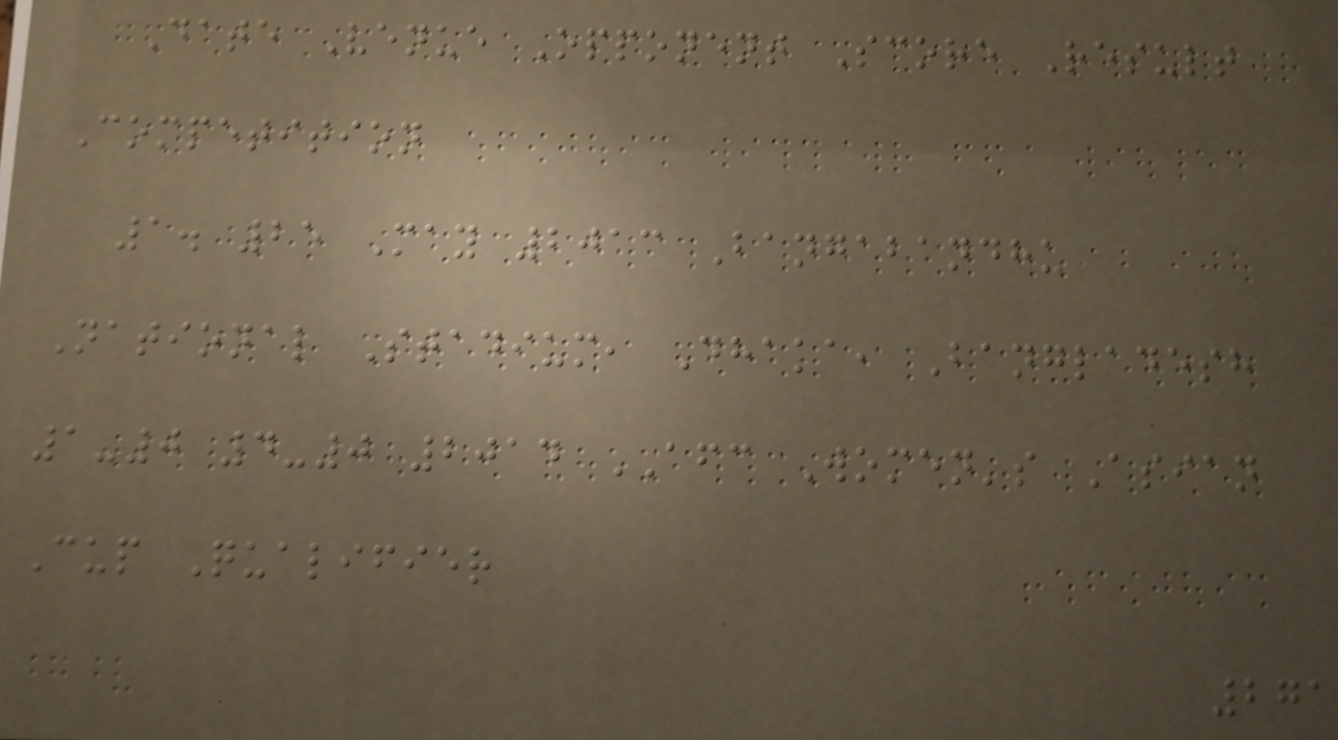Date Venue Opponent Score Result
Competition
1. 25 May 2013 Bangabandhu
National Stadium, Dhaka, Bangladesh
1-0 4-0 2014 AFC Women's Asian
Cup Qualifier
271
